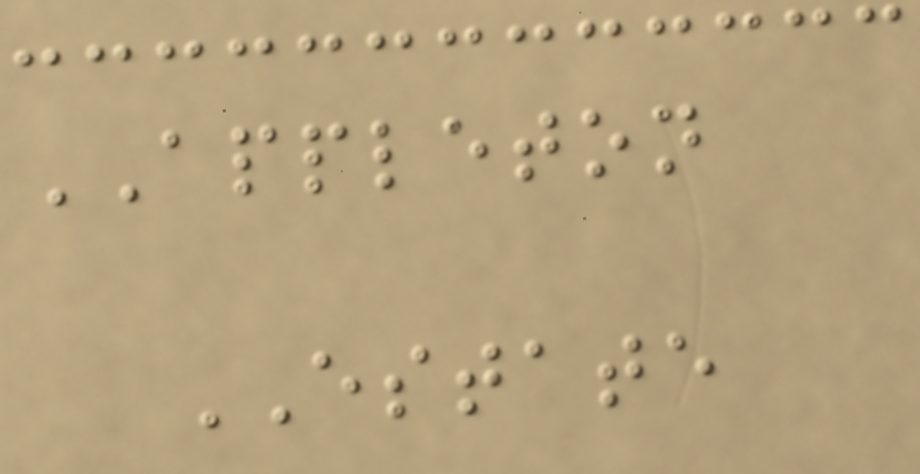APPLETON
ESTATE
